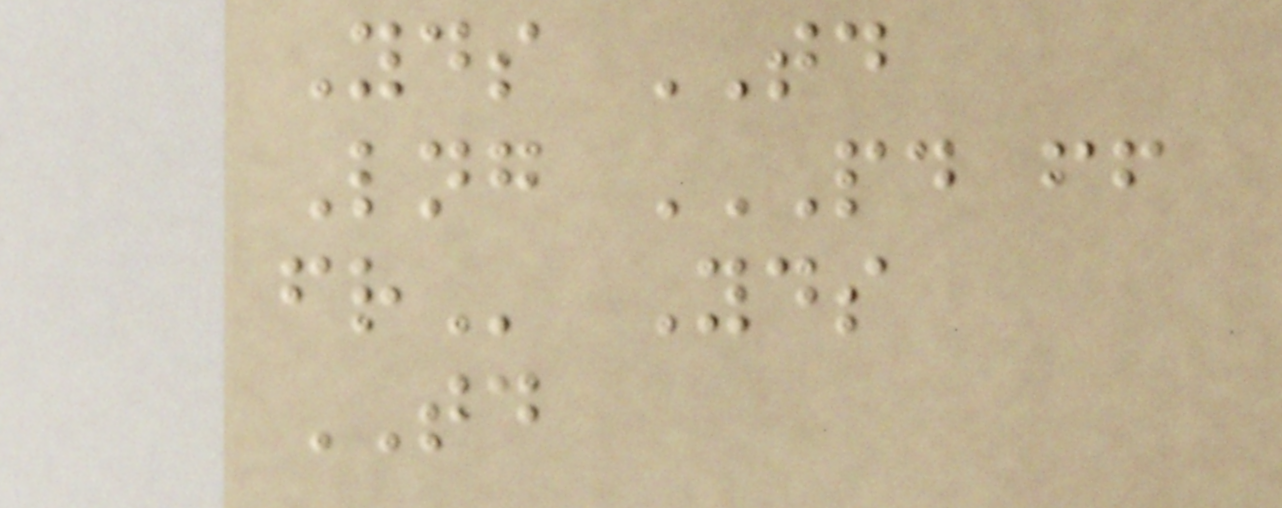Yds TD
Lng PD FF
FR Yds
TD
